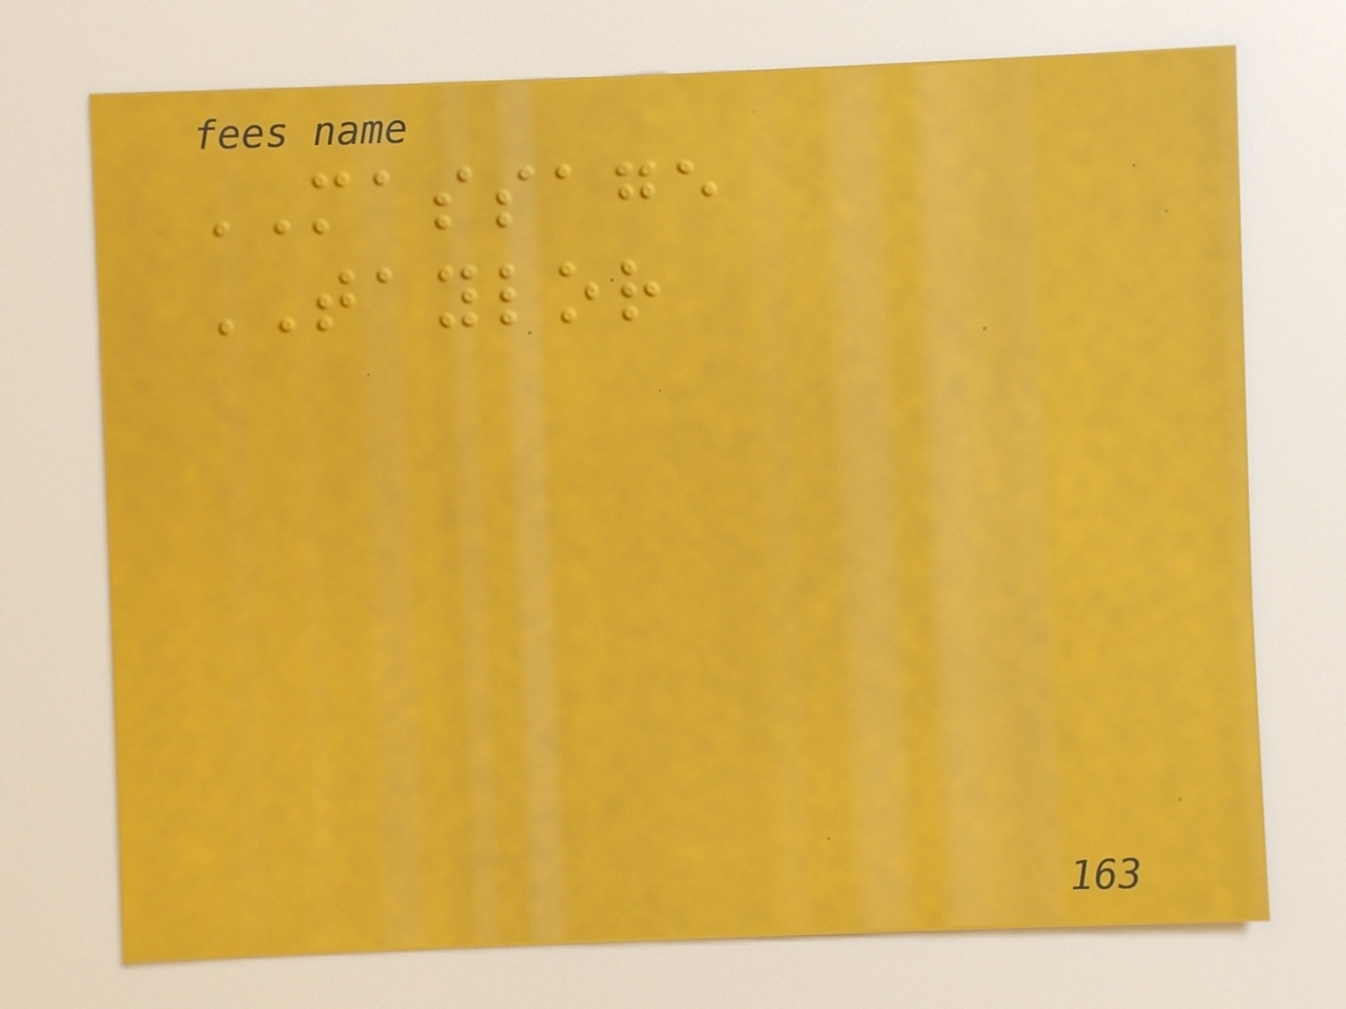MASSAGE
TAYLOR
